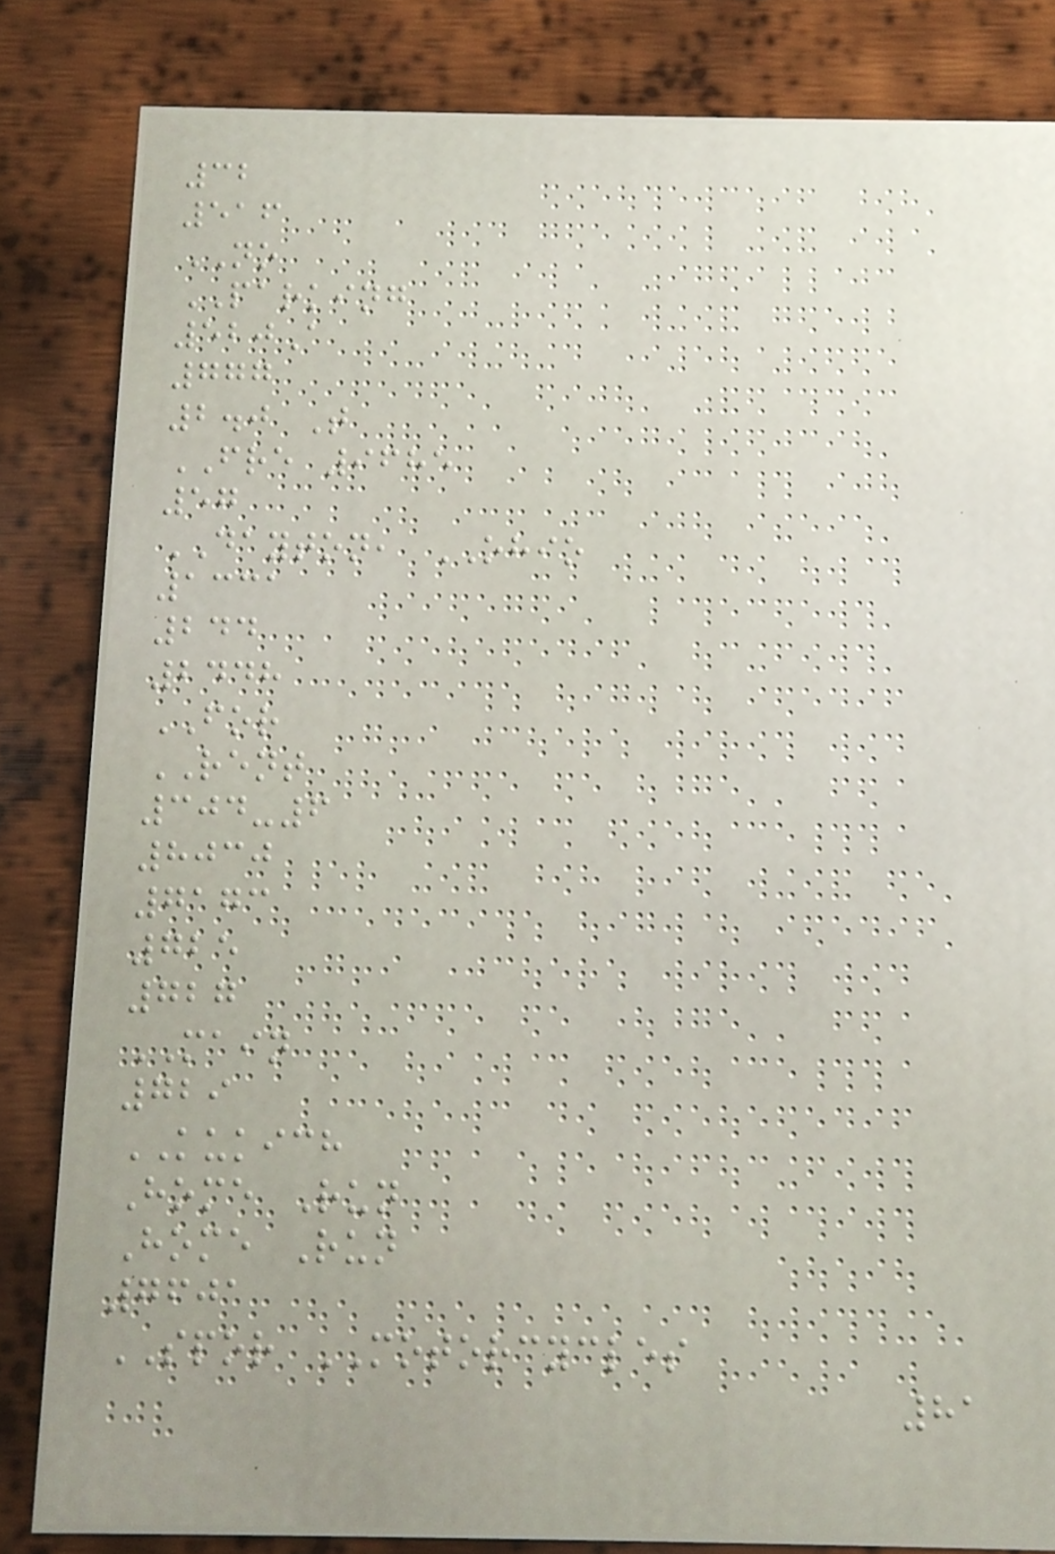32
516
NO
PARKING
520A
777
2.0 T
FRE 9685
57
DAYTON, OHIO
1331
244
2448
FOR
RENT
304-6
8030
7173
725
727
MAIN
729
KUKICH
Home Run
Home Run
7601
SPOR MOTORCYCLES
81
